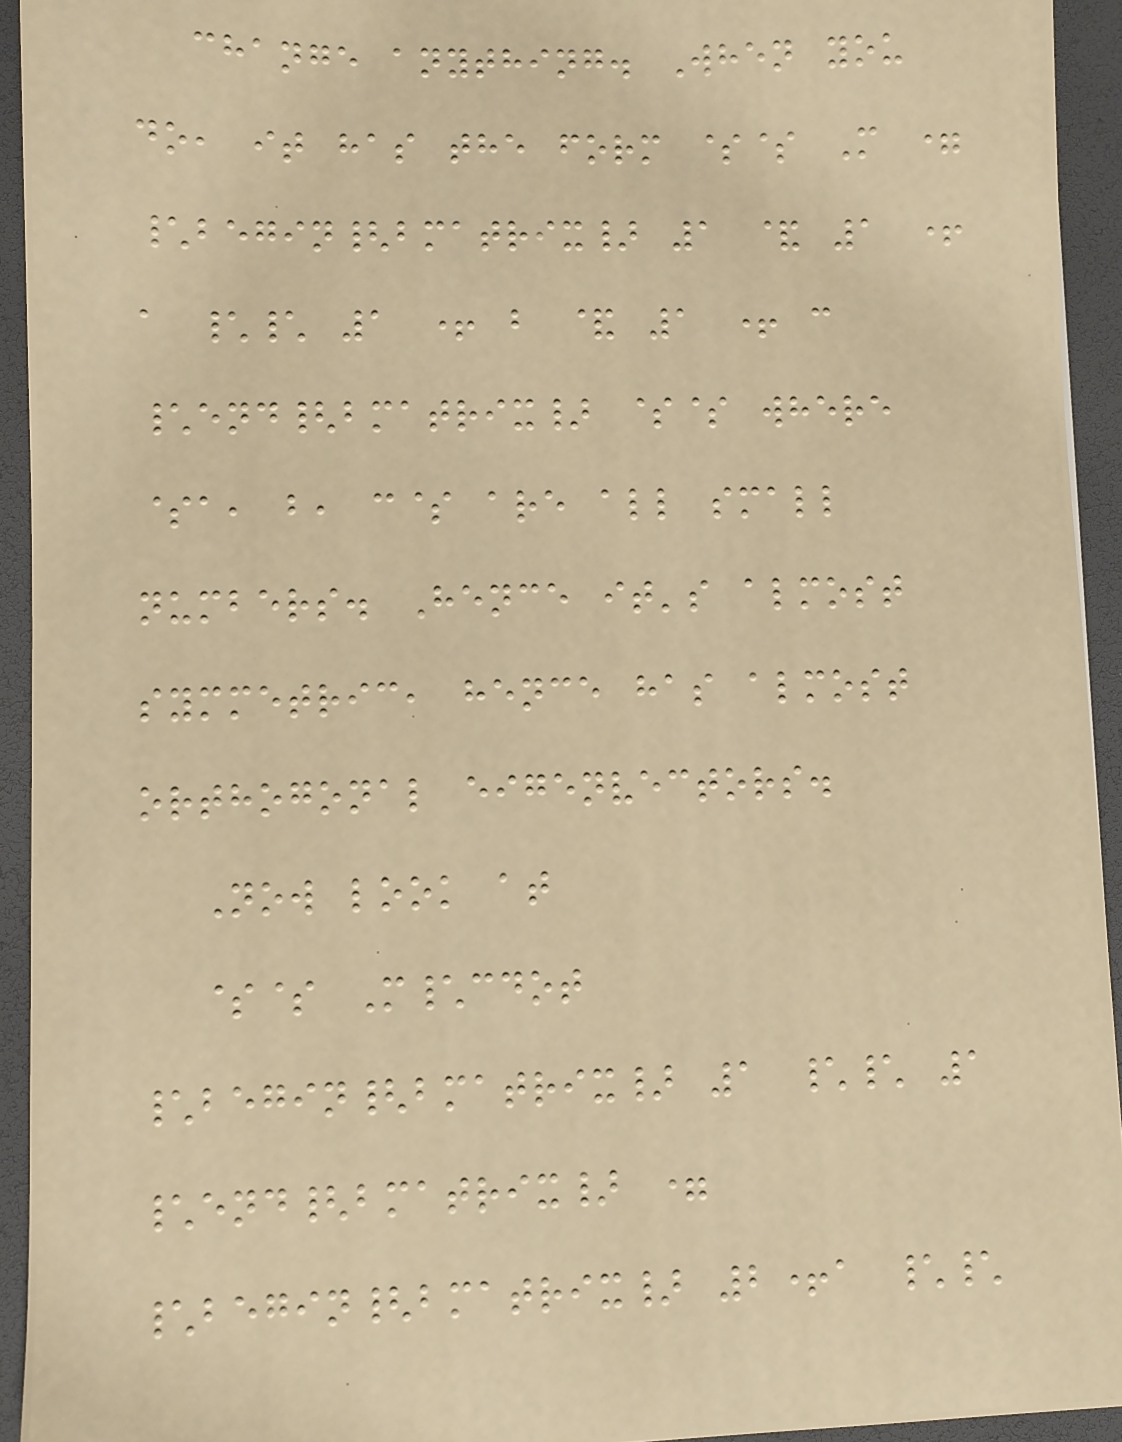change anything. When you
do, it has the form $$ M =
\begin{bmatrix} 1 & 1 +
a \\ 1 + b & 1 + c
\end{bmatrix} $$ where
$a, b, c$ are all small
numbers. Hence it's almost
symmetric, hence has almost
orthogonal eigenvectors.
Now look at
$$ M\cdot
\begin{bmatrix} 1 \\ 1
\end{bmatrix} =
\begin{bmatrix} 2+a \\
